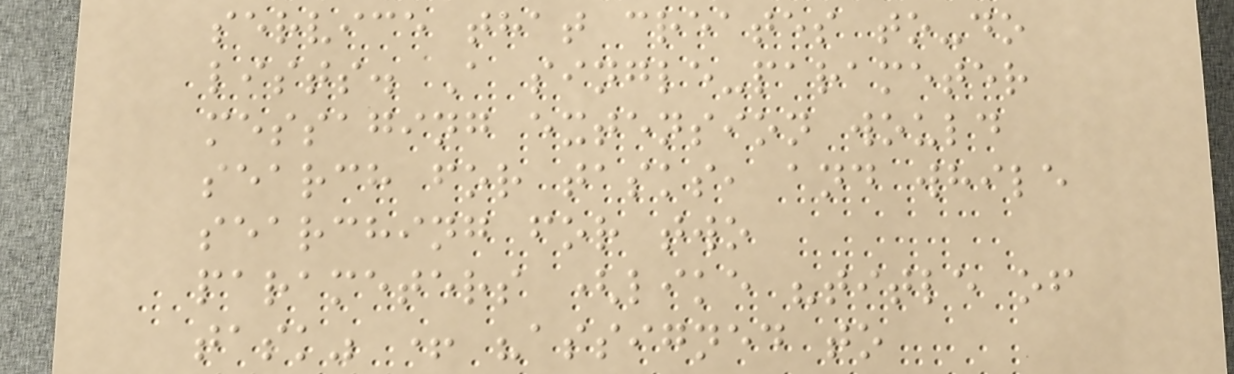service that creates to-do
lists. A single-parameter
messaging extension would
search for tasks, and while
searching for two
parameters (like "title of
task" + "assigned to
